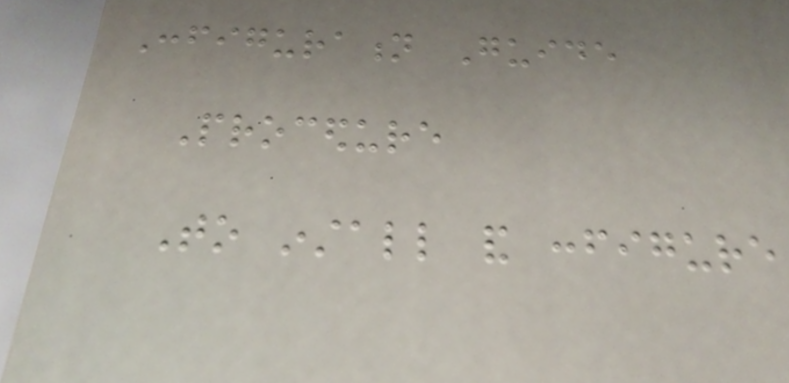Configuration Guide
Procedure
To install and configure
